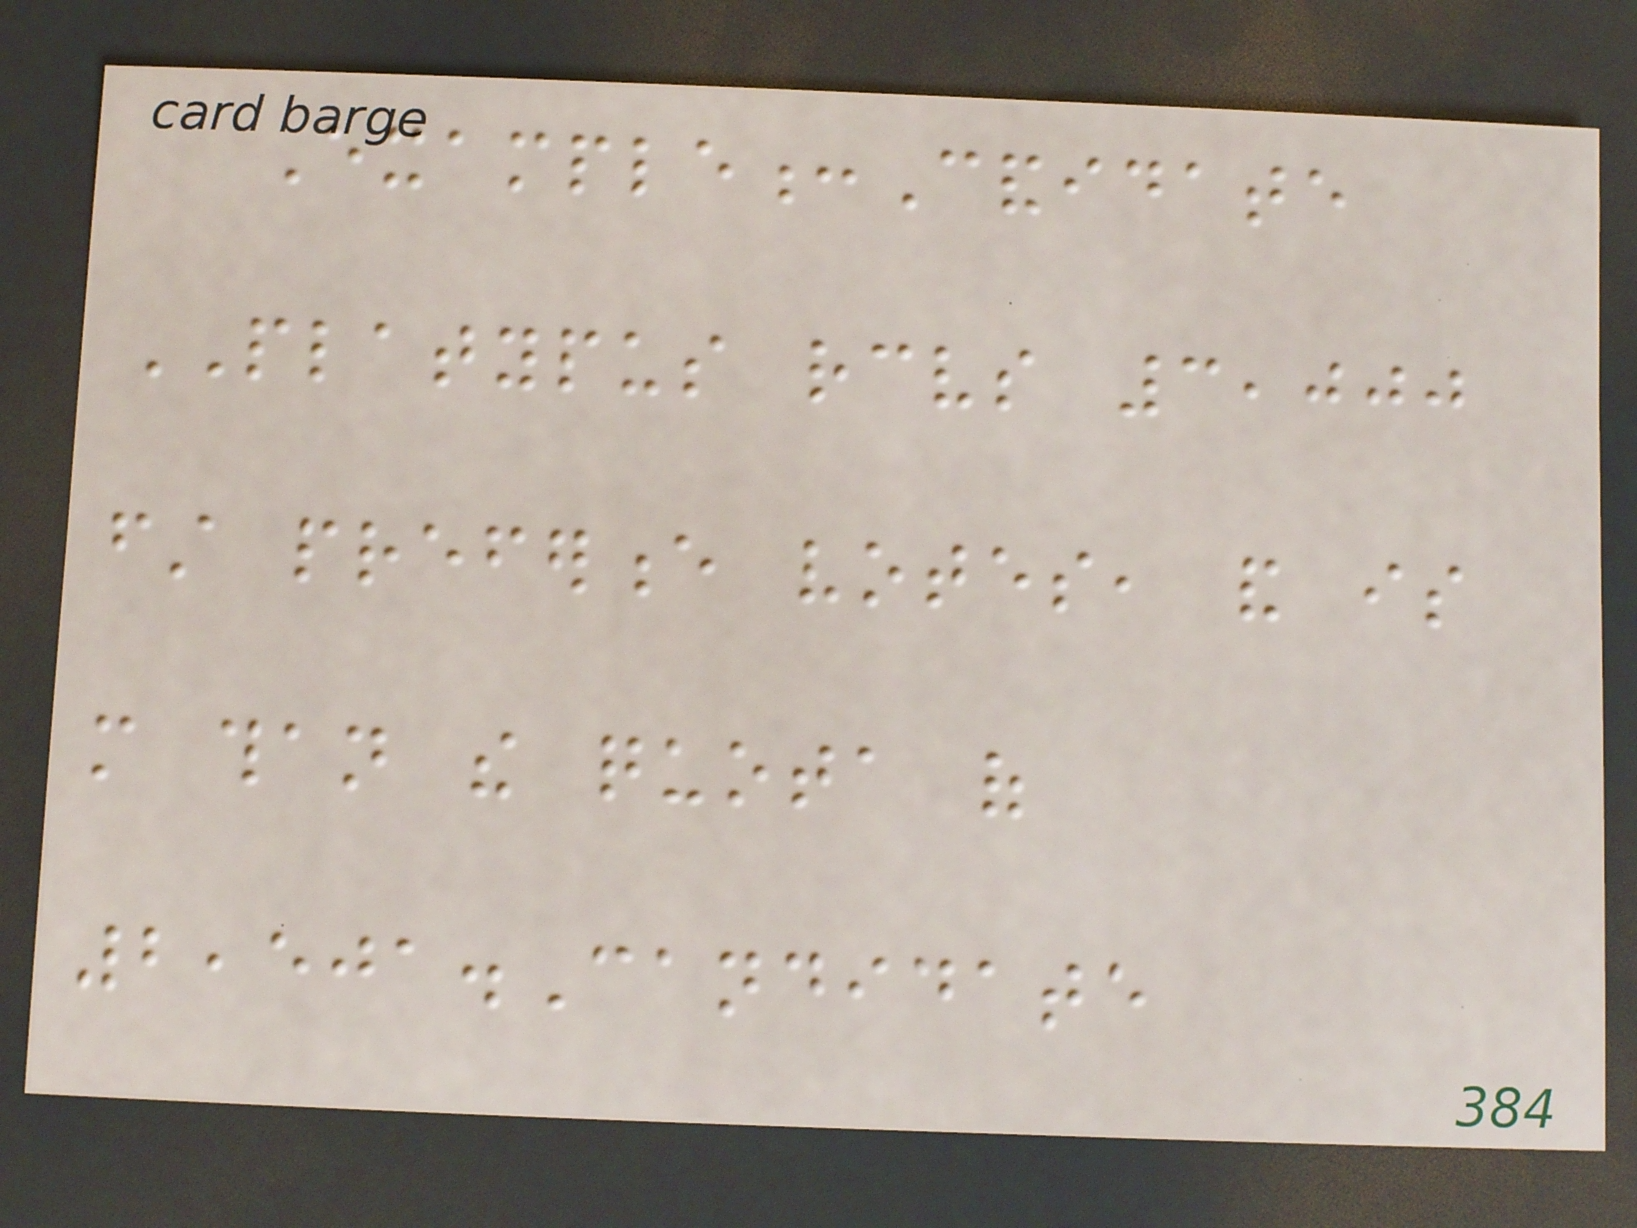Example:Candidate
PLATYPUS receives 3,000
first preference votes, and is
more than the quota of
2,501.Candidate
